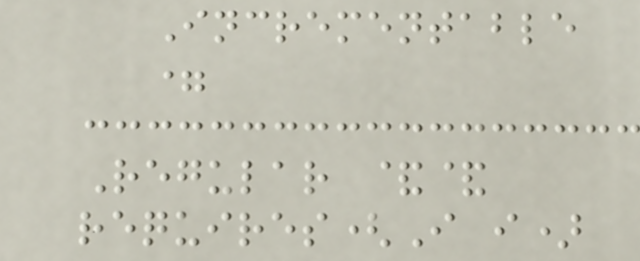Incrementable
=
Regular &&
requires(I i)
